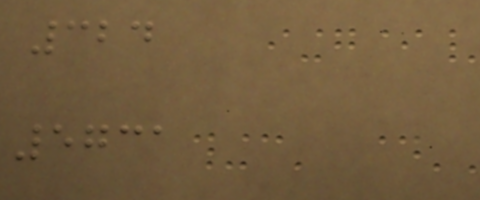324
5731
